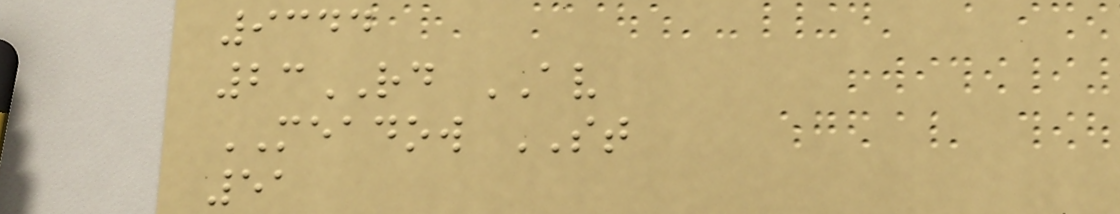9344
23RD AV
MEADOW ST
51
